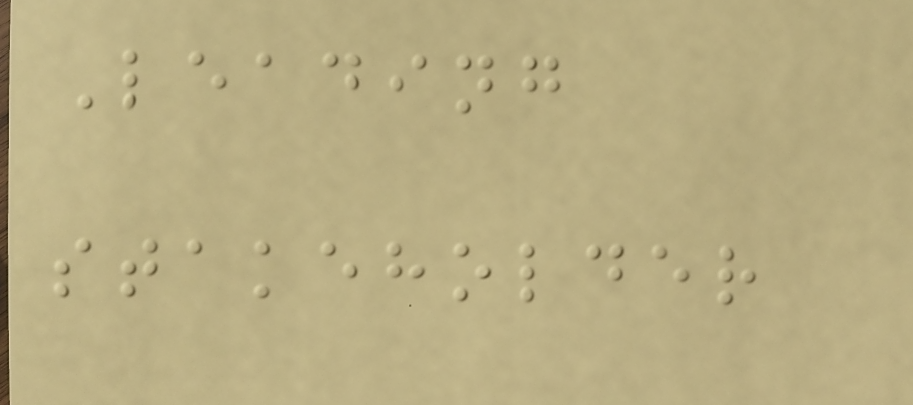Leading
stakeholder
